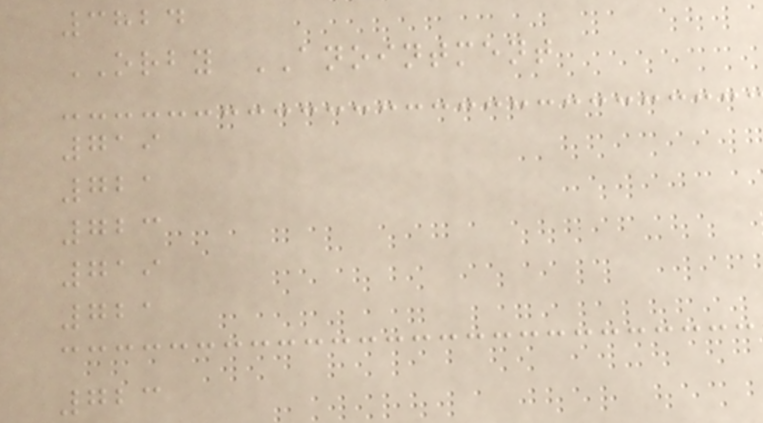3824
ORBY ANOINTMENT
719
721
723
719
721
723
